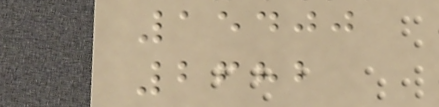15400
2682
